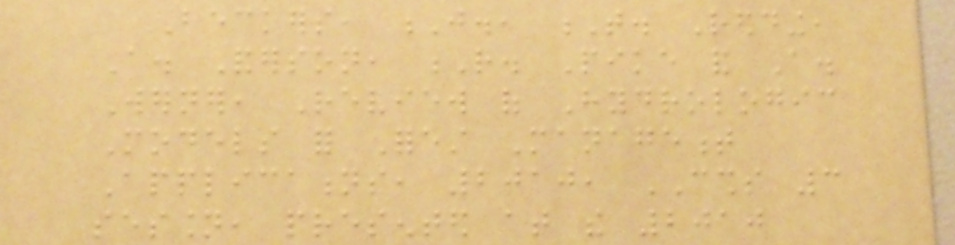Beckers, J., T. Redding,
A. Anderson, R. Pike and A.
Werner, Review of Hydrologic
Models for Forest Management
Applications, 2010, CSHS 3
session, presented at the 2010
